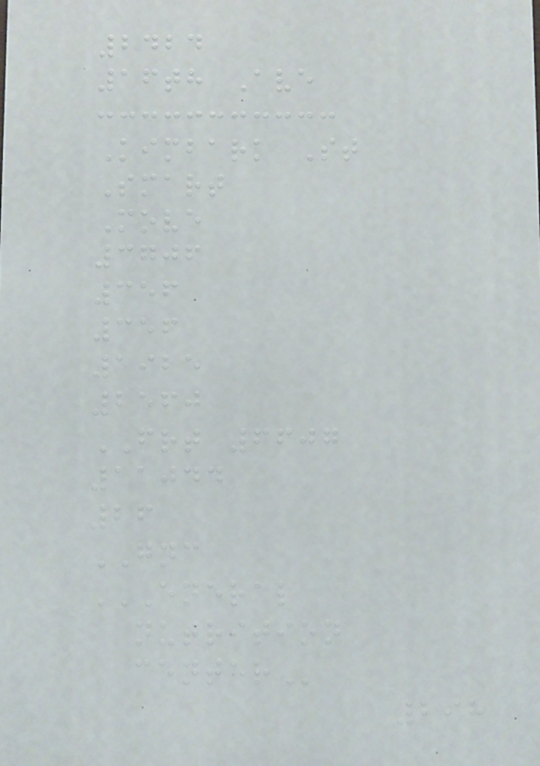2424
16th Ave
Kimbark St
Smart
Move
3706
356
356
1925
2560
FRT 6607
11044
26
GNC
ENERAL
NUTRITION
CENTER
298
